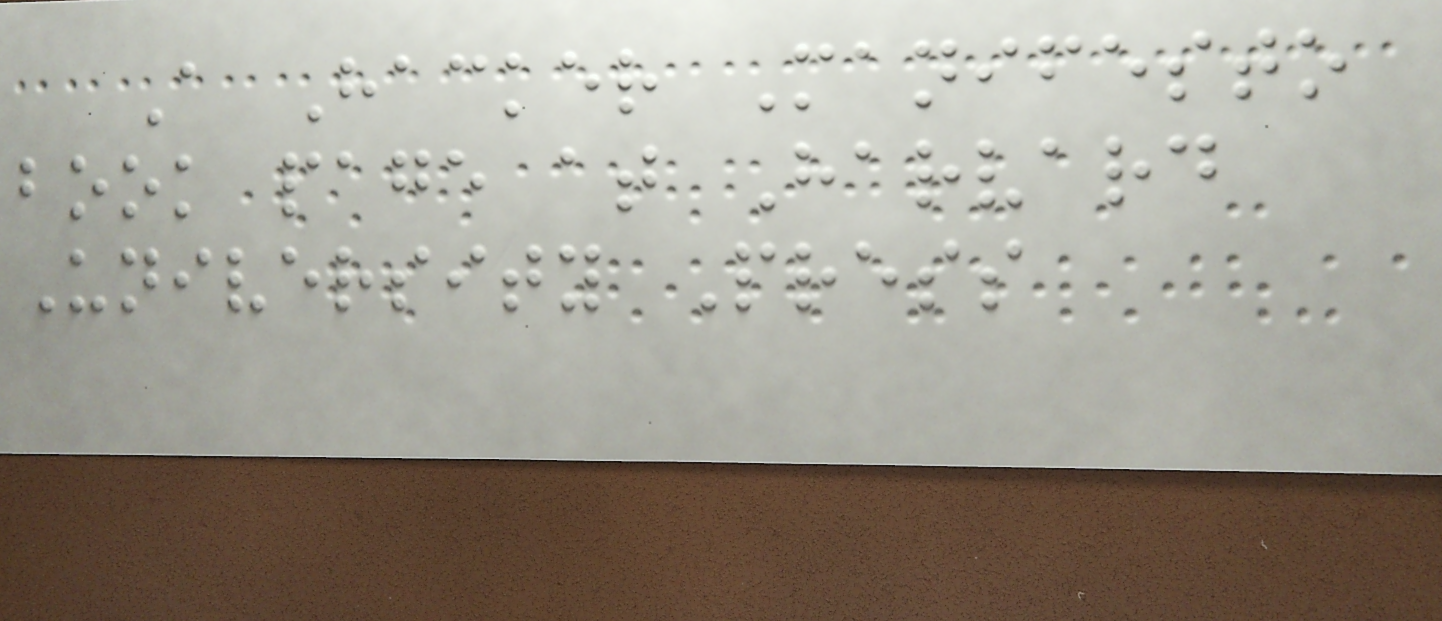A Hacker Manifesto
book page at Harvard
University Press
